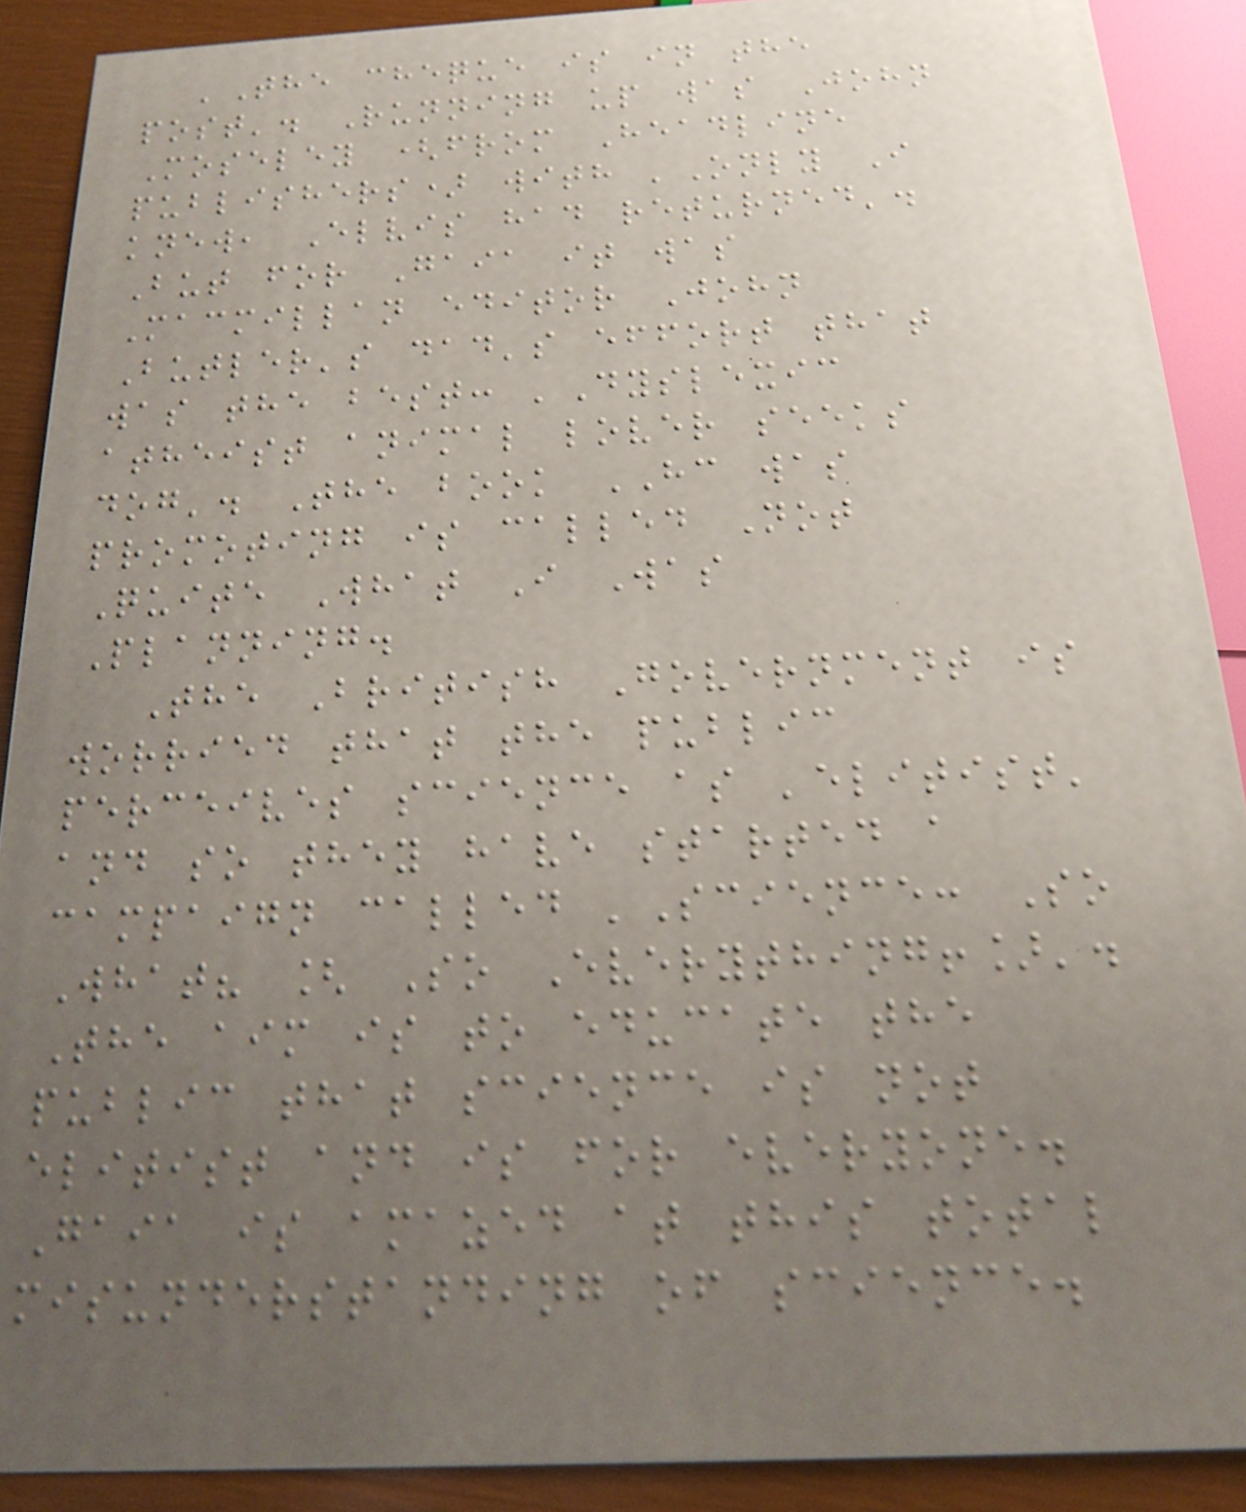'The cheque is in the
post'. Running up was John
Moseley (from Headline
publishers) with 'Only I
knew, Elvis had returned'.
But for Gaia it was
Macmillan editor John
Butler's dad's effort that
was the best: 'Dyslexic
atheist animal lover seeks
dog'. The book HC was
promoting is called Not
Quite What I Was
Planning.
The British Government is
worried that the public
perceives science as 'elitist'
and so they have started a
campaign called 'Science: So
What? [ So Everything!]'.
The aim is to educate the
public that science is not
elitist and is for everyone.
Gaia is amazed at this total
misunderstanding of science.
